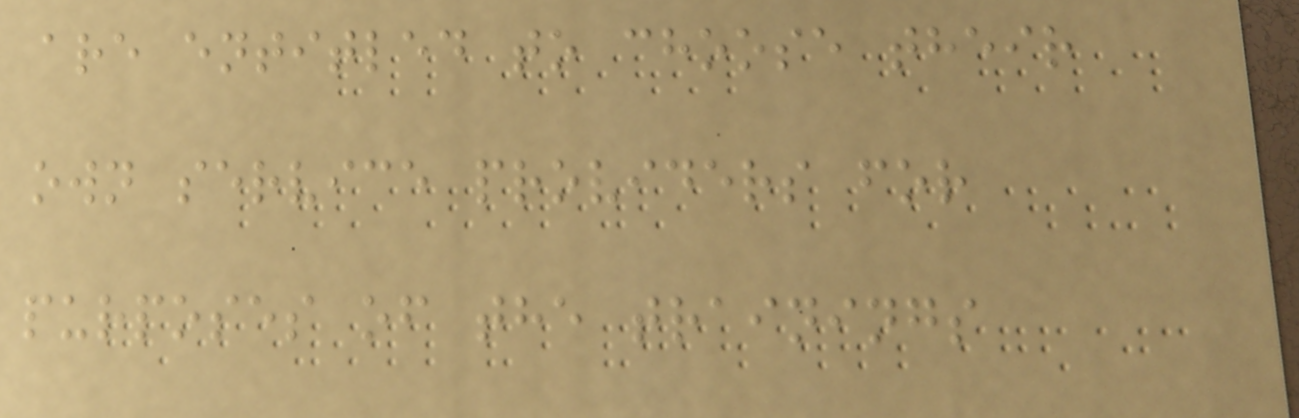are entitled to choose their
own service providers for
purposes of the trainings
